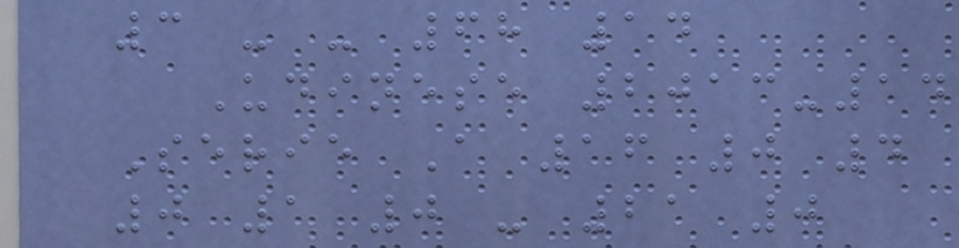3 - - 68 14
Udinese 2013-14
Serie A 16 0 4
0 1 0 - 21 0
